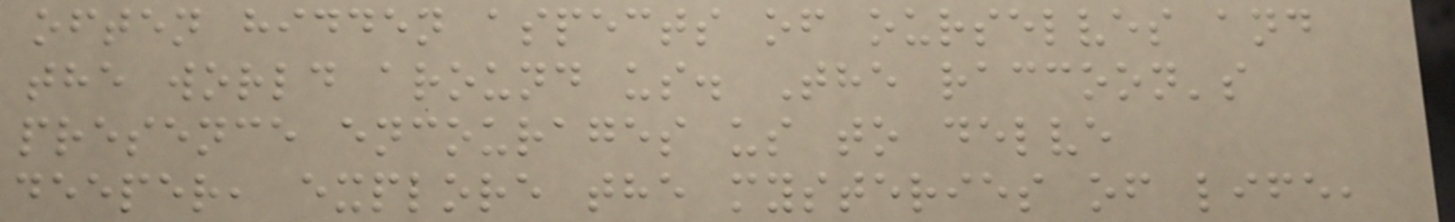often hidden aspects of ourselves and
the world around us. The raccoon's
presence encourages us to delve
deeper, explore the mysteries of life,
